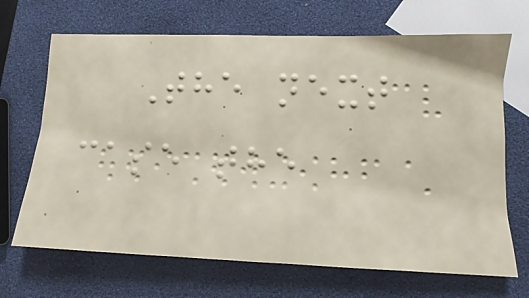The next
case the
